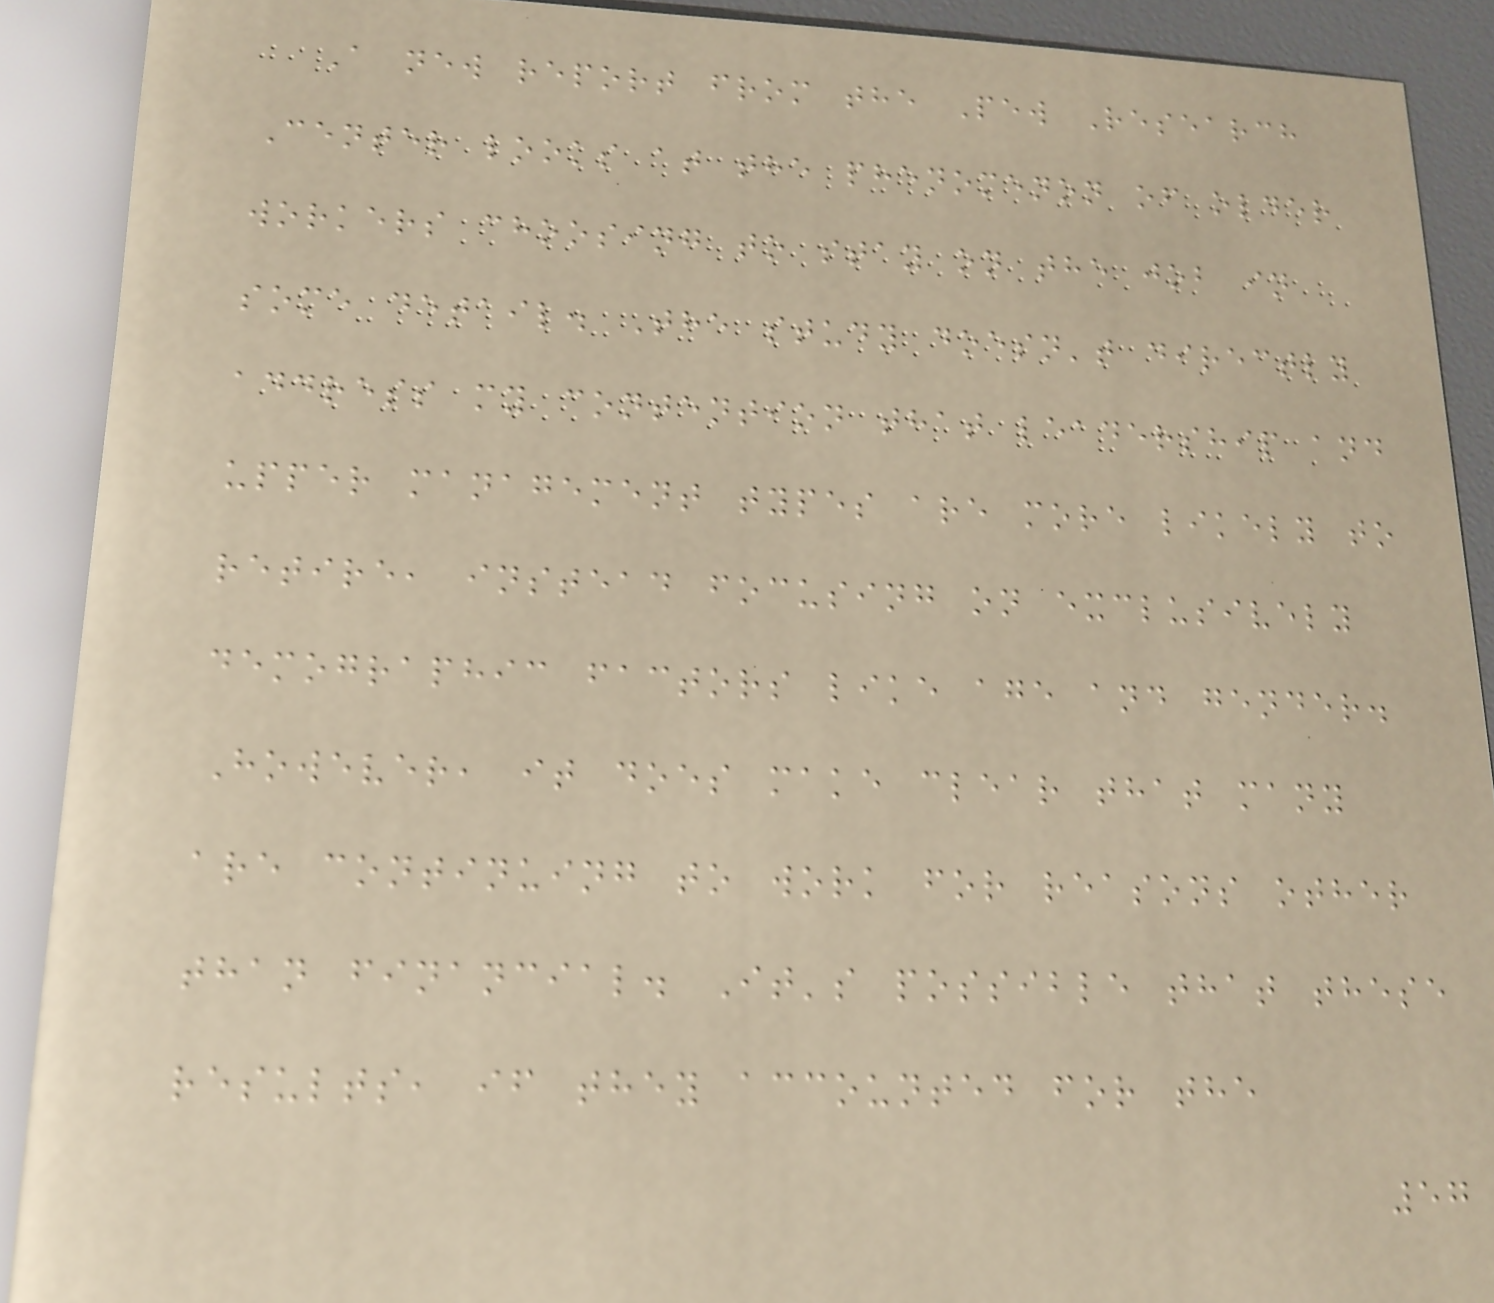A new report from the Pew Research
Center looks at the phenomenon of older
workers choosing to stay on the job in
some detail. The study doesn't directly
address my contention that leadership and
upper management types are more likely to
retire, instead focusing on exclusively
demographic factors like age and gender.
However, it does make clear that many
are continuing to work for reasons other
than financial. It's possible that these
results, if they accounted for the
57
